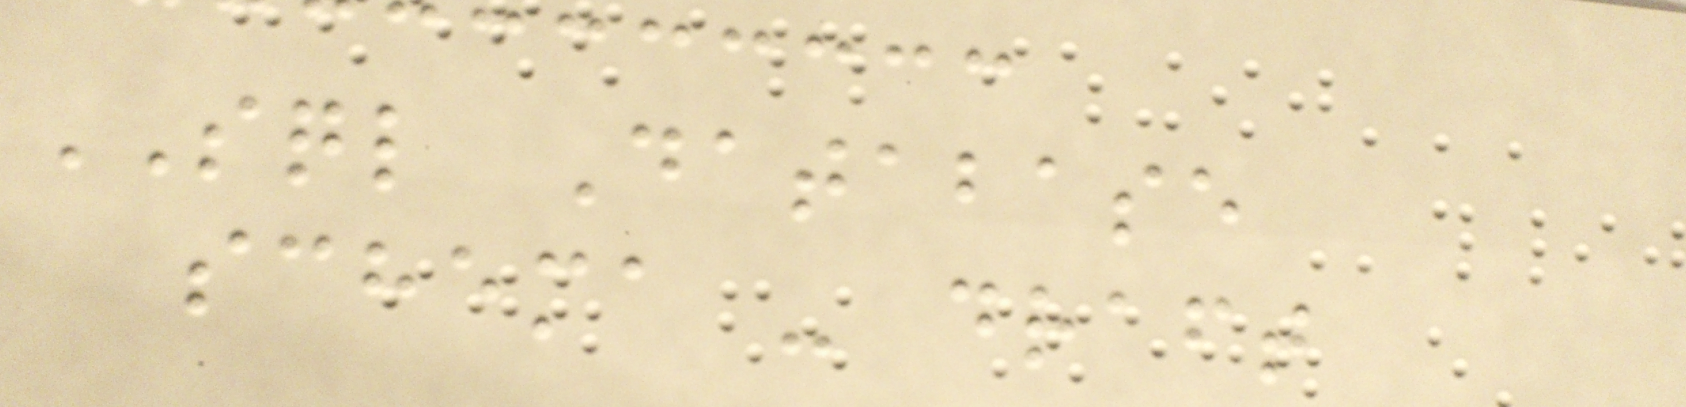SQL Database
schema - draft
